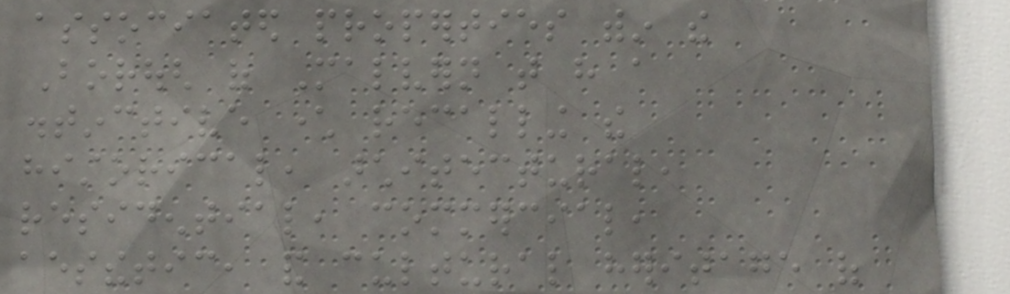associated properties within the
Borough of Malvern that have a
distinctive character recalling the
historical, architectural,
residential, commercial,
aesthetic, and cultural heritage of
